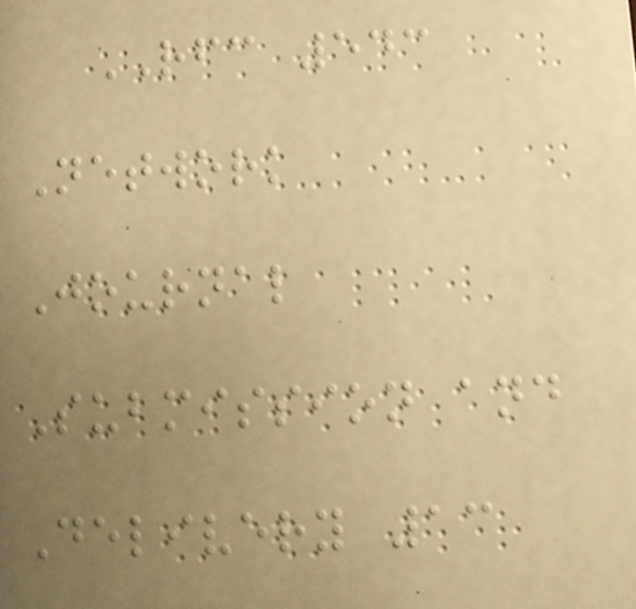RFC 543
Network
Journal
Submission and
Delivery 13
